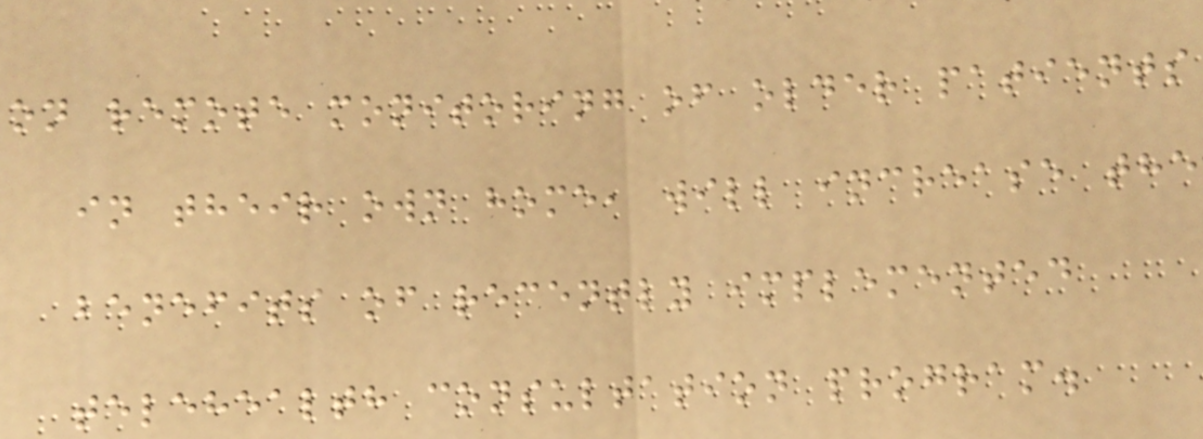on remote monitoring of older patients
in their own home, will increase the
benefits of recently implemented
telehealth consultation program.
